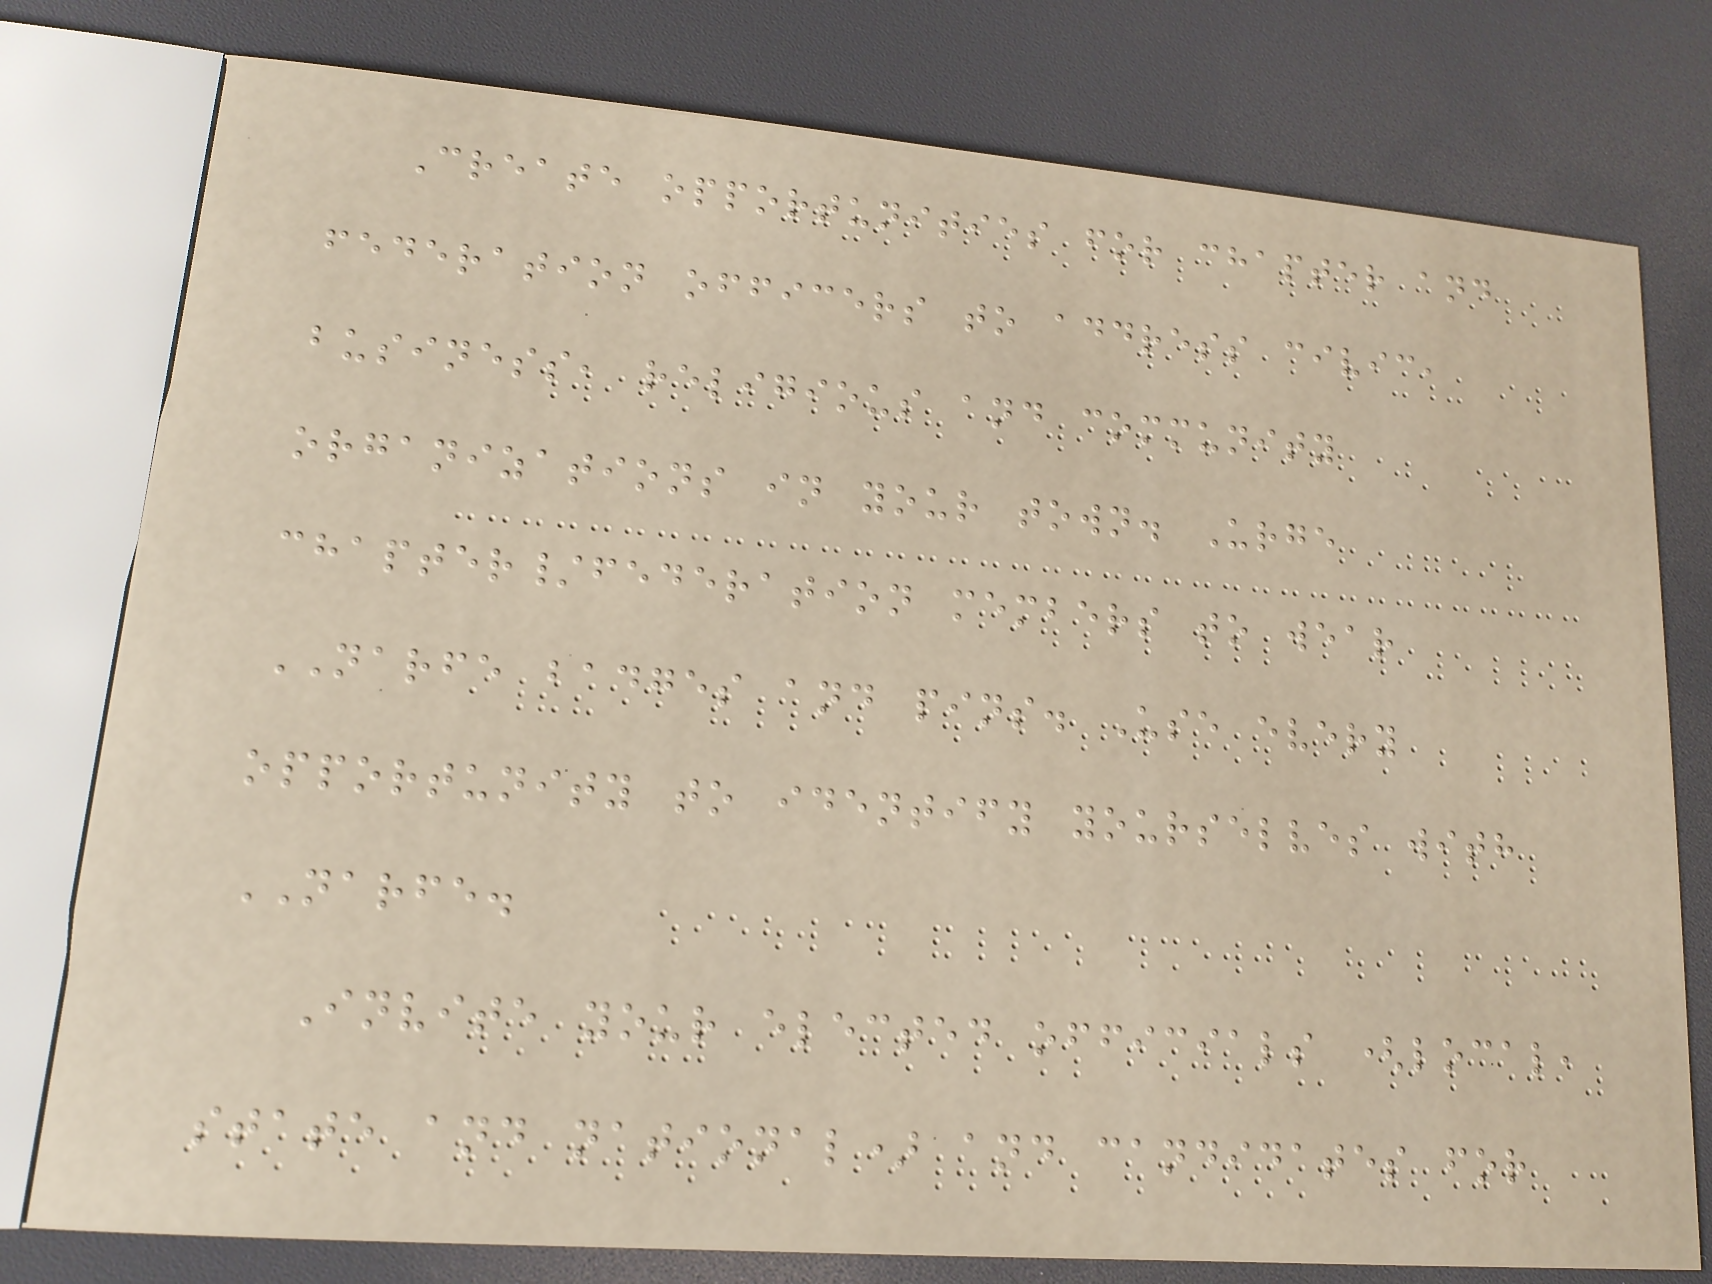Create opportunities for chapter and
federation officers to address civic,
business, religious and community
organizations in your town. Urge
chapter/federation members to wear
NARFE badges and pins. Use every
opportunity to identify yourselves with
NARFE.
Invite your elected officials (local,
state and national) and candidates for
